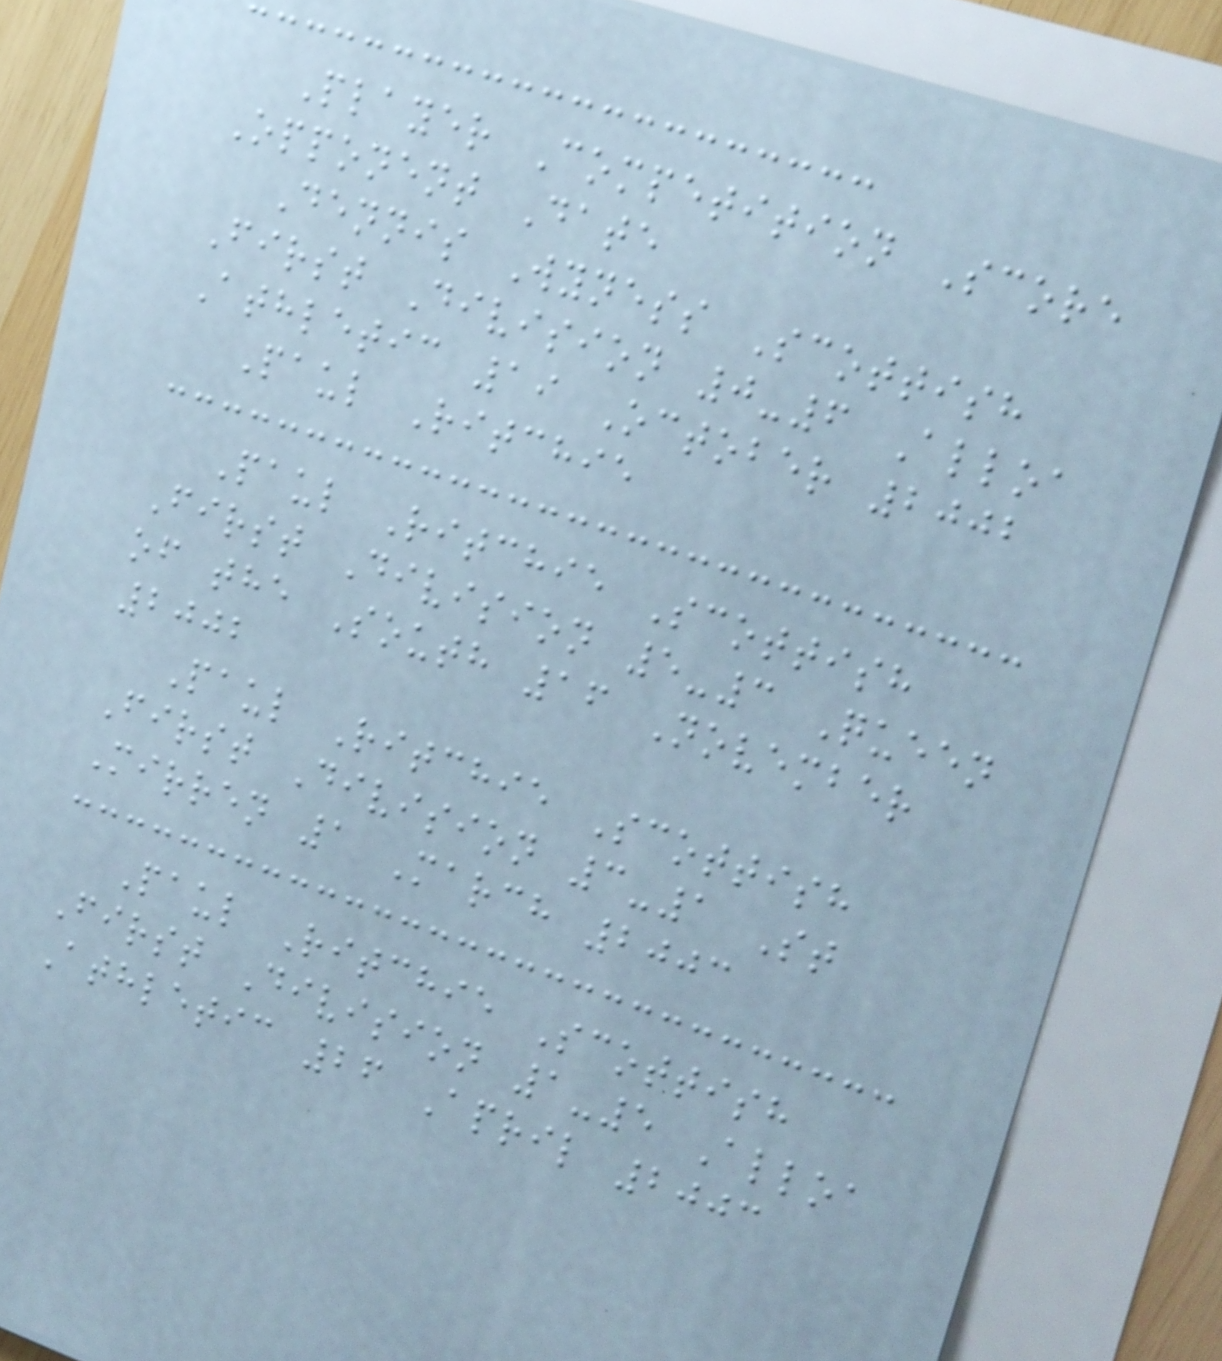Player Competition Score
Opponent Date
Dennis Wyness Scottish
First Division 0-6 Alloa
Athletic 19 October 2002
Paul Ritchie
Paul Ritchie Scottish
First Division 5-3 Queen
of the South 16 November
2002
Paul Ritchie Scottish
First Division 3-1 St
Mirren 1 March 2003
Paul Ritchie Scottish
First Division 1-5 Alloa
Athletic 26 April 2003
